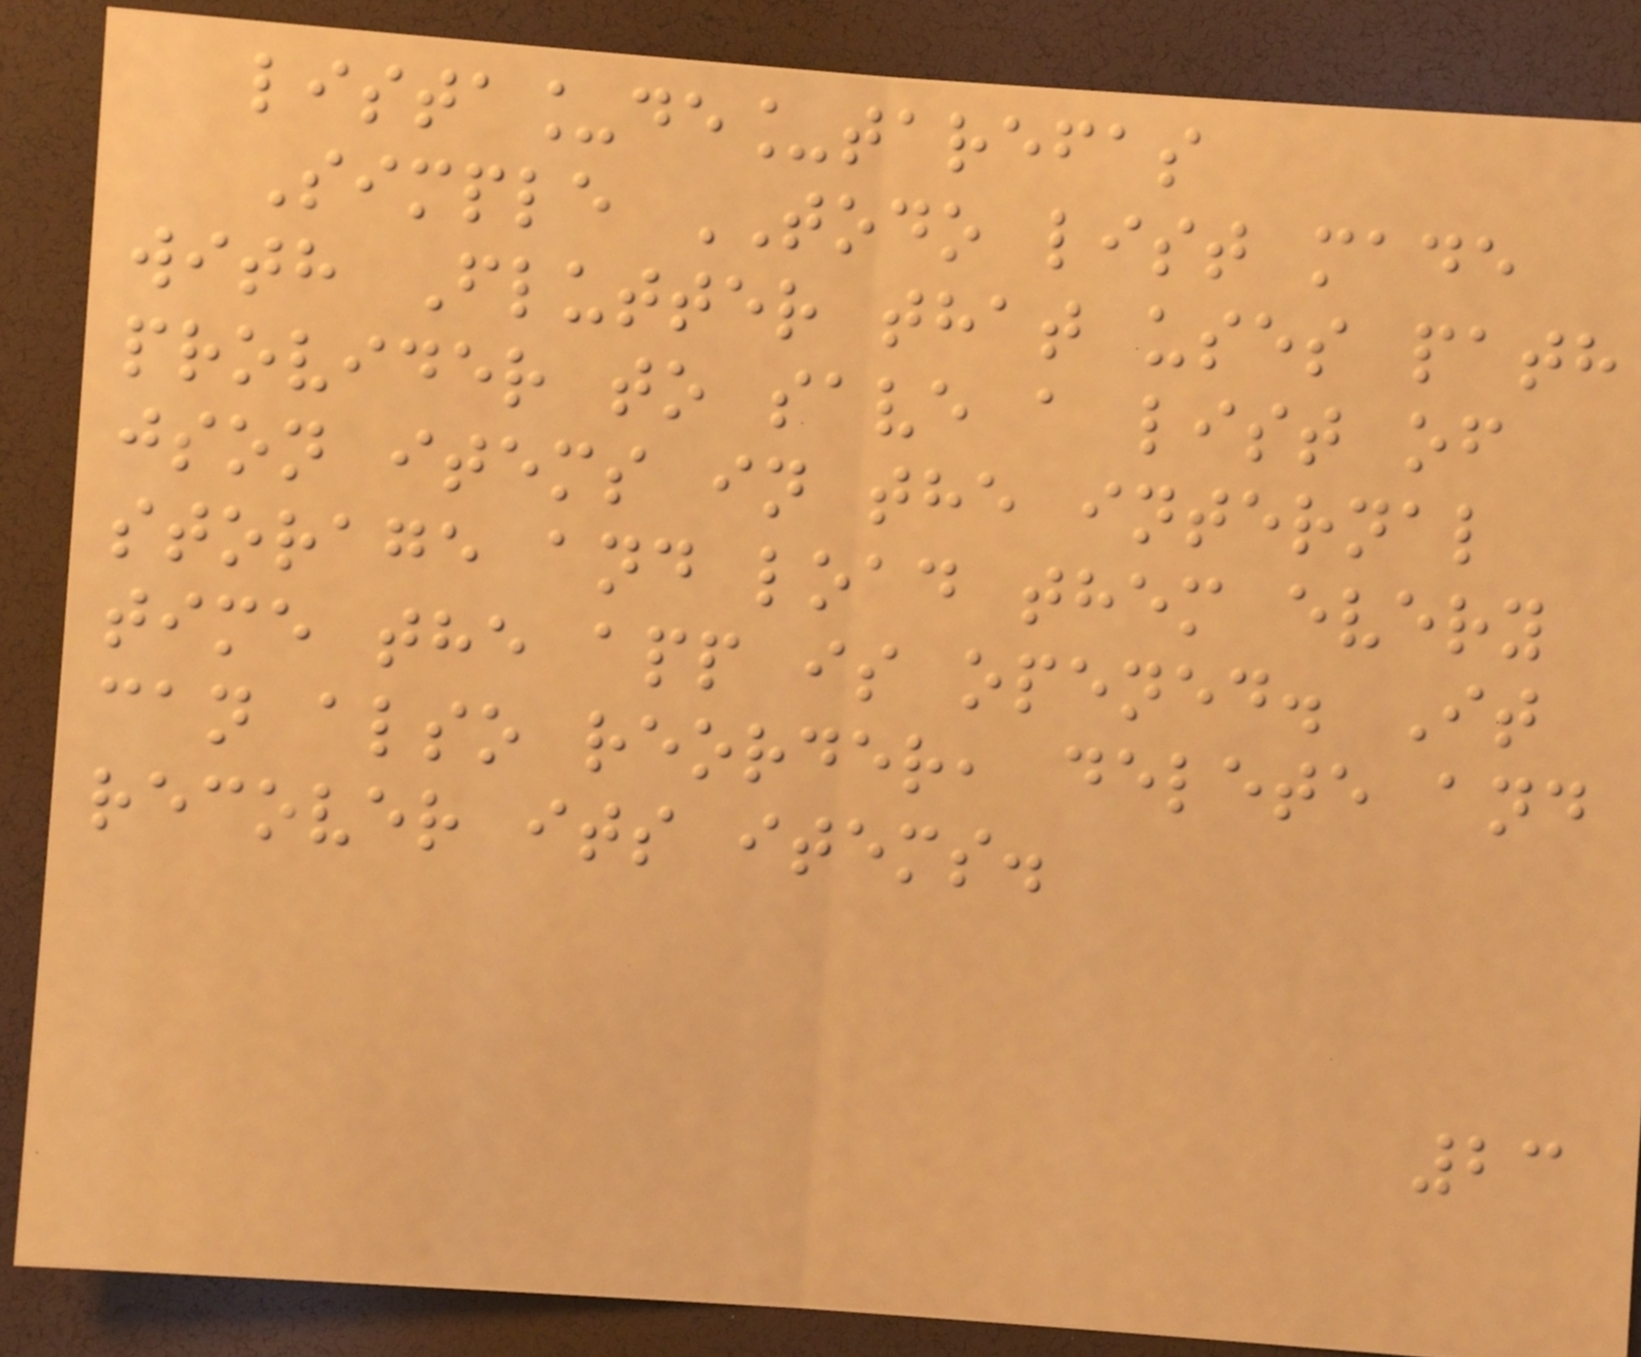lista_de_tarefas
Simple TODO list made
with Flutter that uses path
provider to save a list of
json items in the internal
storage and load them every
time the app is opened. It
can also reorder, delete and
recover its items.
23
